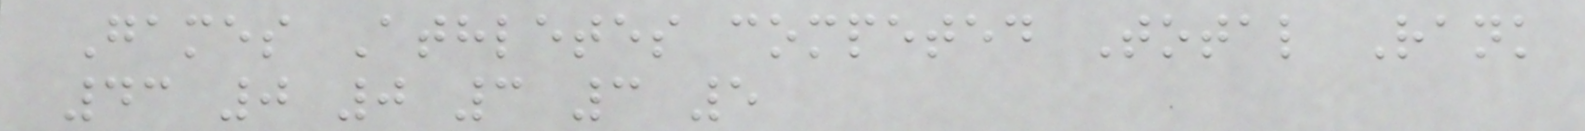Games Athletes competed Total Rank
43 0 0 3 3 5
